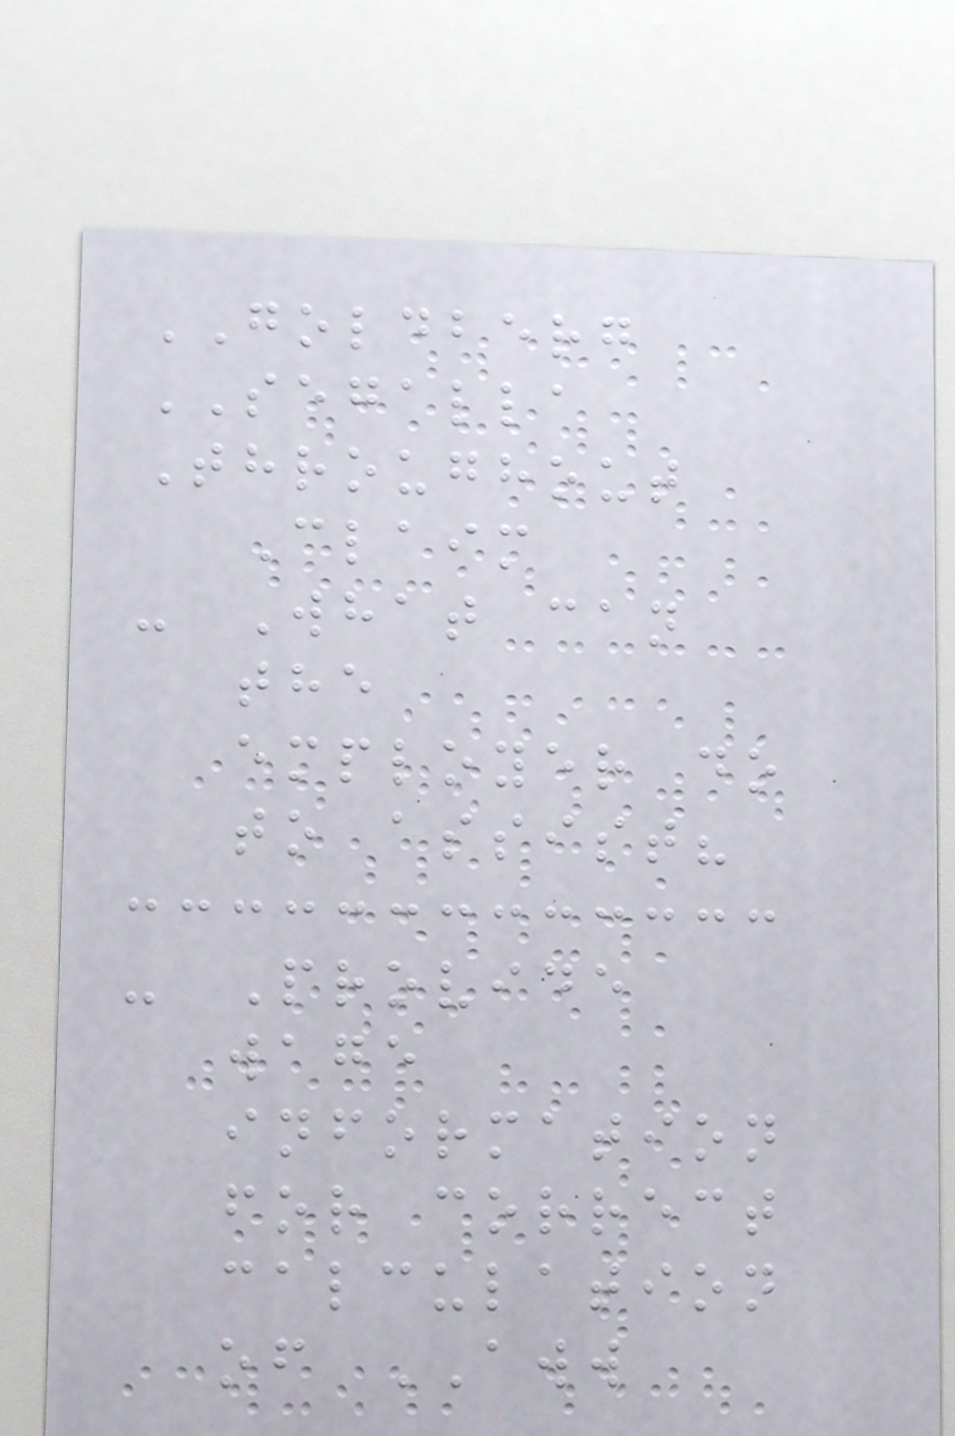GOLDBERG
SEGALLA
Throughout
Claim
- What can
the
employer do
to assist?
- Provide
wage
information
for correct
calculation
of AWW
